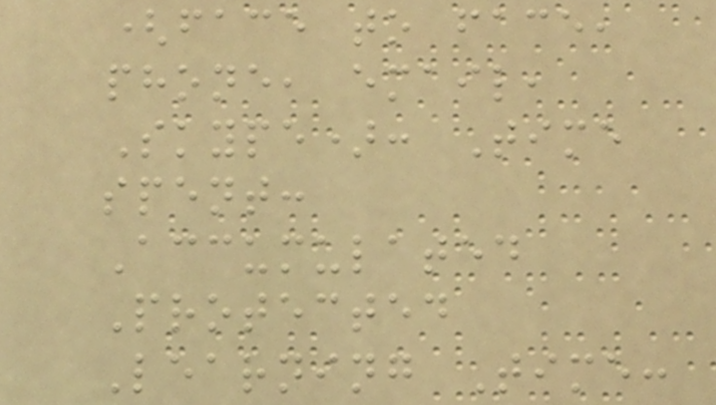(face to face,
phone, email,
Skype): Time
spent:
Accumulated
Protected
Learning Time:
